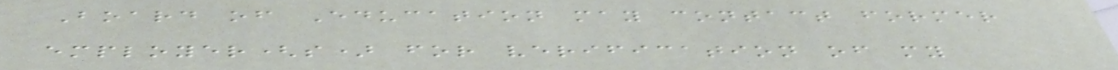Board of Education may contact former
employer(s) for verification of my
